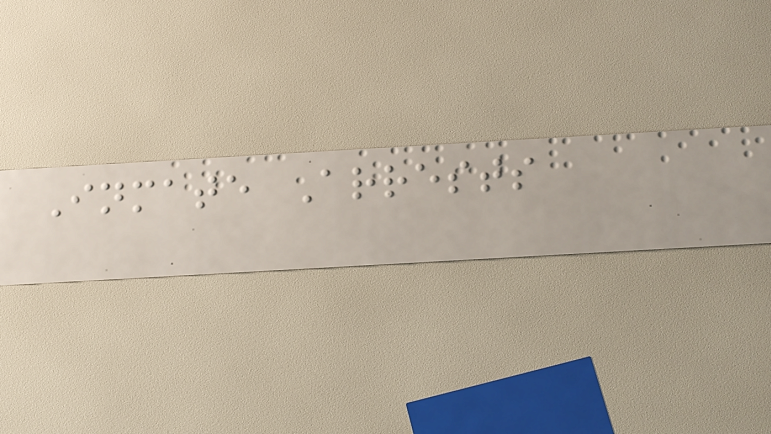Inmate Arrests
